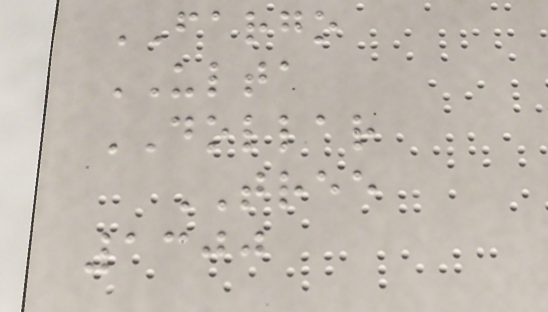FARGO
ULTA
DOLLAR
TREE
1300
